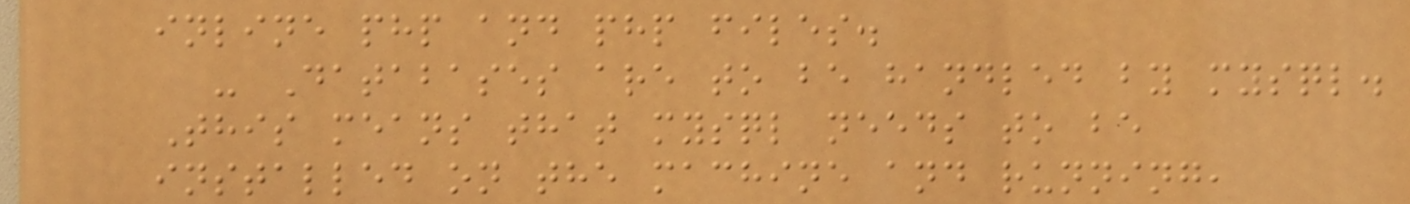inline php and php files.
- Databases are to be handled by mysql.
This means that mysql needs to be
installed on the machine and running,
